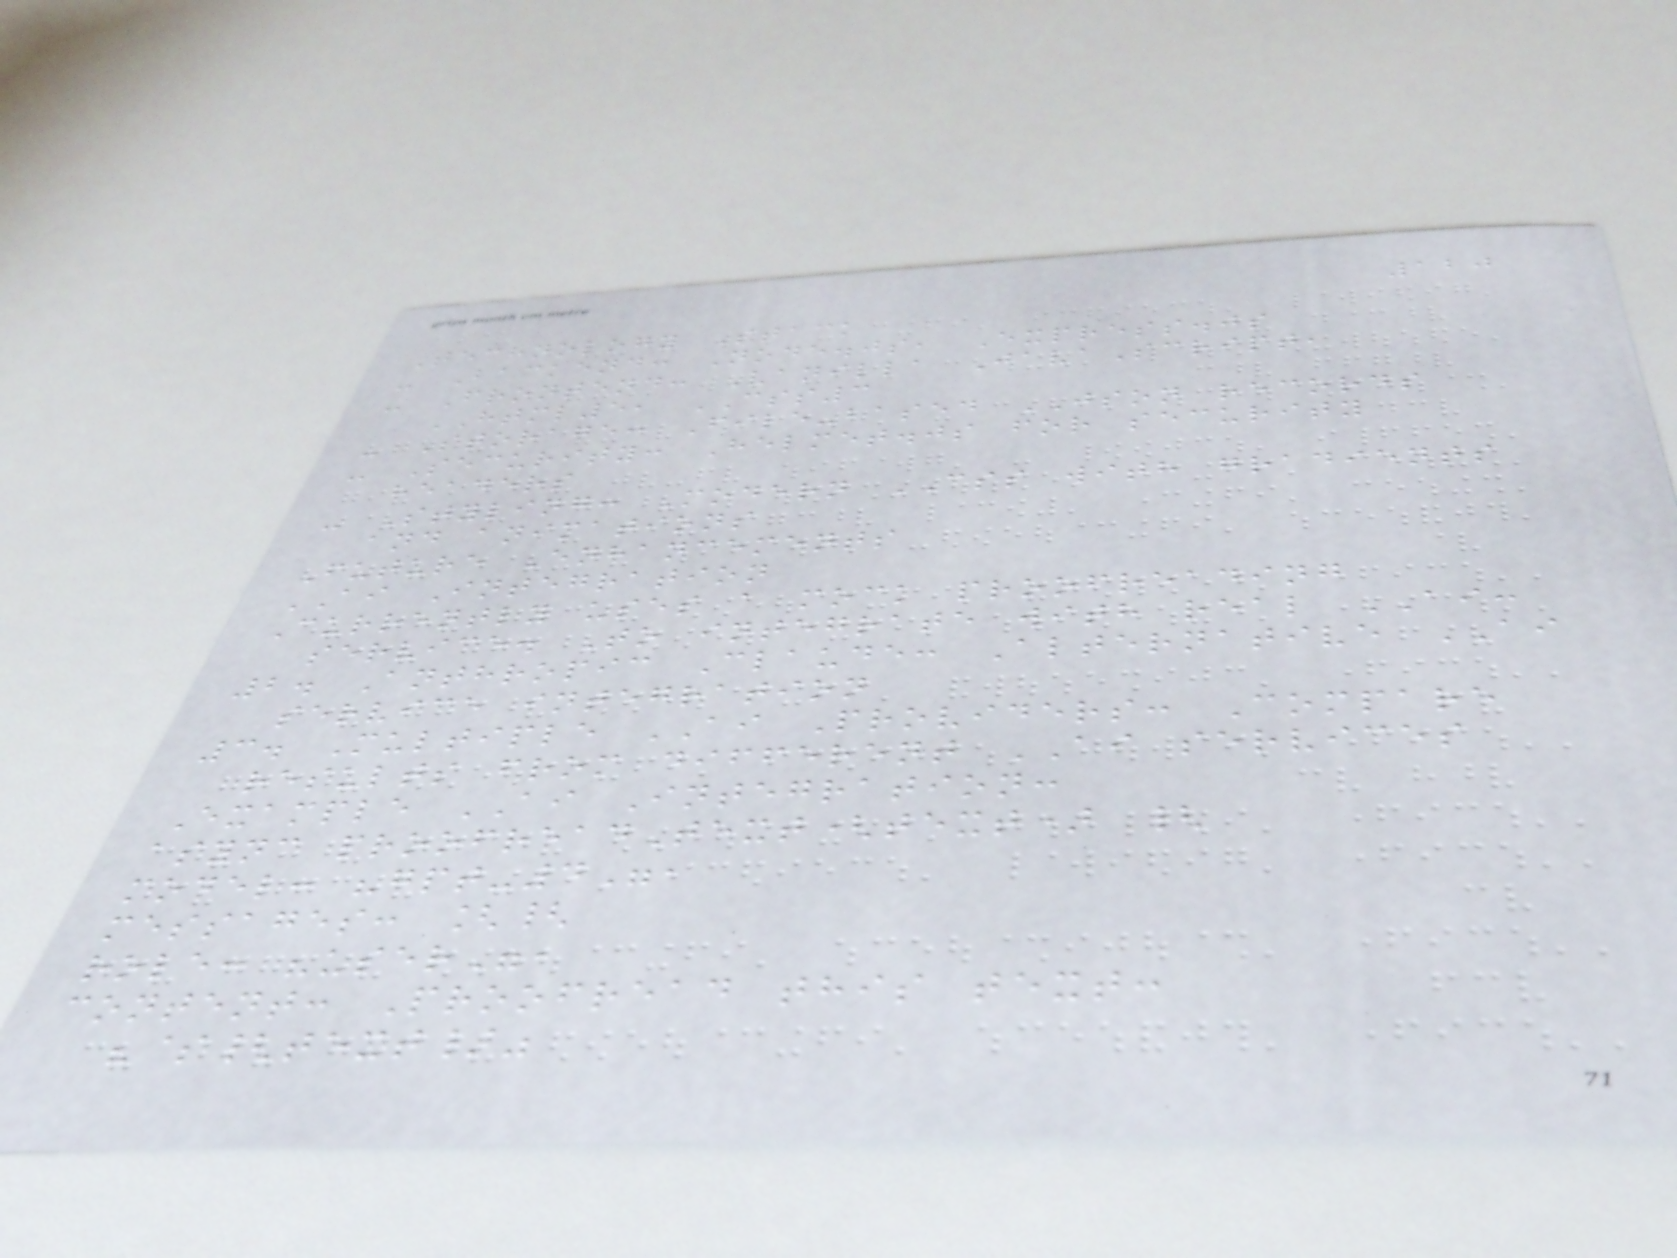120
Technology Stack
- Backend: Node.js, Express.js
- Frontend: Vanilla JavaScript,
HTML5, CSS3
- Storage: File-based JSON records
- Security: Helmet.js for security
headers
- Styling: Modern CSS with gradients
and animations
Future Enhancements
AI Integration
Currently uses a mock proofreading
service. To integrate with real AI:
2. Anthropic Claude: Alternative AI
service integration
3. Multiple AI Providers: Compare
results from different AI services
Example AI Integration:
async proofreadText(text) {
model: "gpt-4",
messages: [{
role: "user",
content: Proofread this text:
"${text}"
